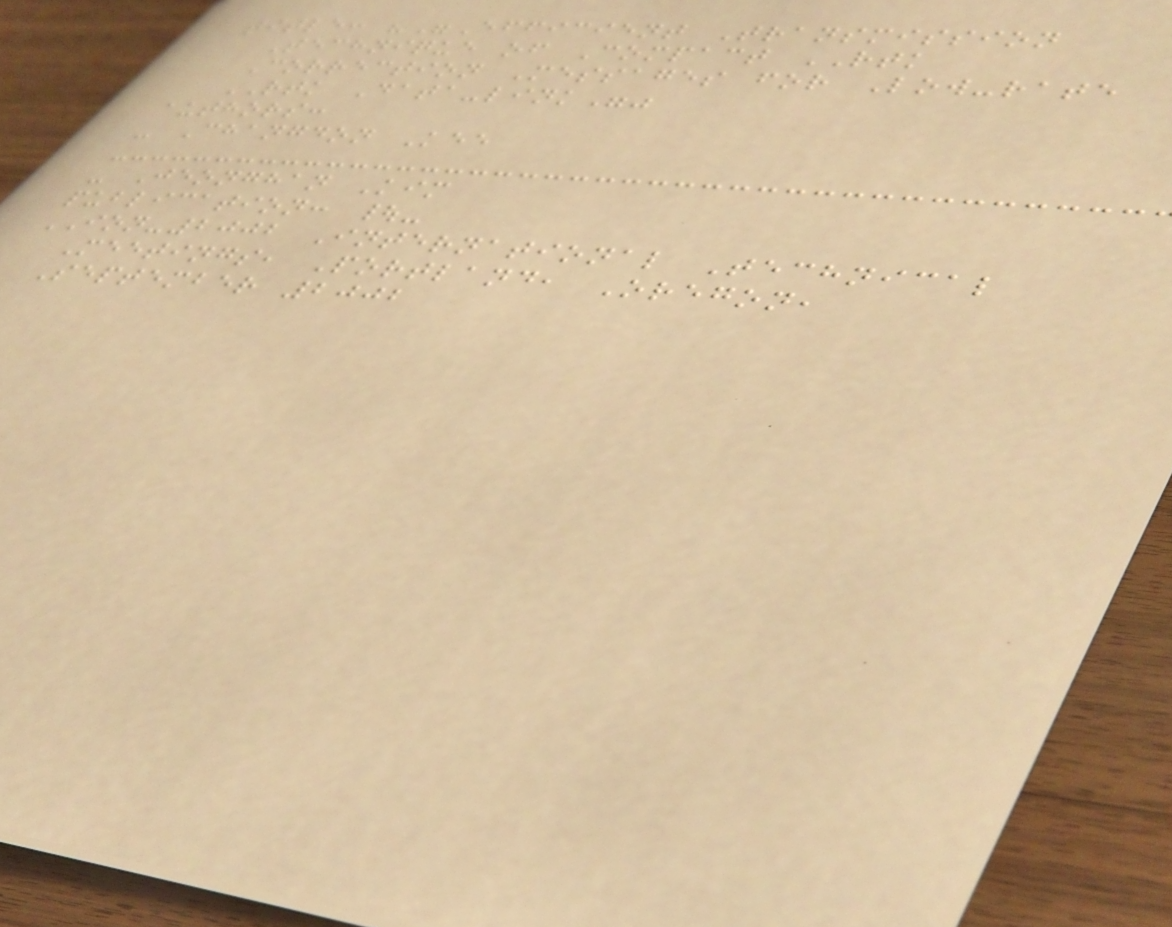title: ""Efficient Transmission
Technique of Compact RTK
Correction Messages for Low-rate
RTK Data-link""
authors:
- Changdon Kee
- Jeonghan Kim
publication: |-
ION-2002 International Technical
Meetings, Portland, Oregon,
September 2002
